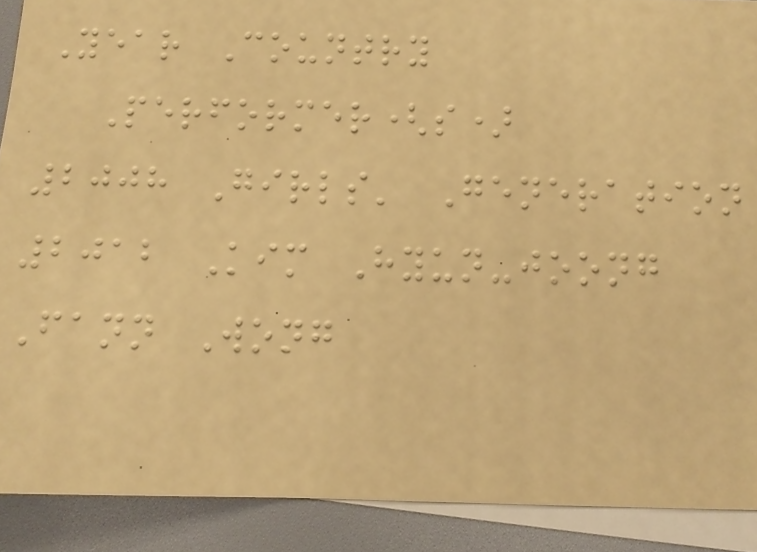Year Country
Performer(s)
2008 Girls' Generation
2012 Kim Hyun-joong
Fann Wong
